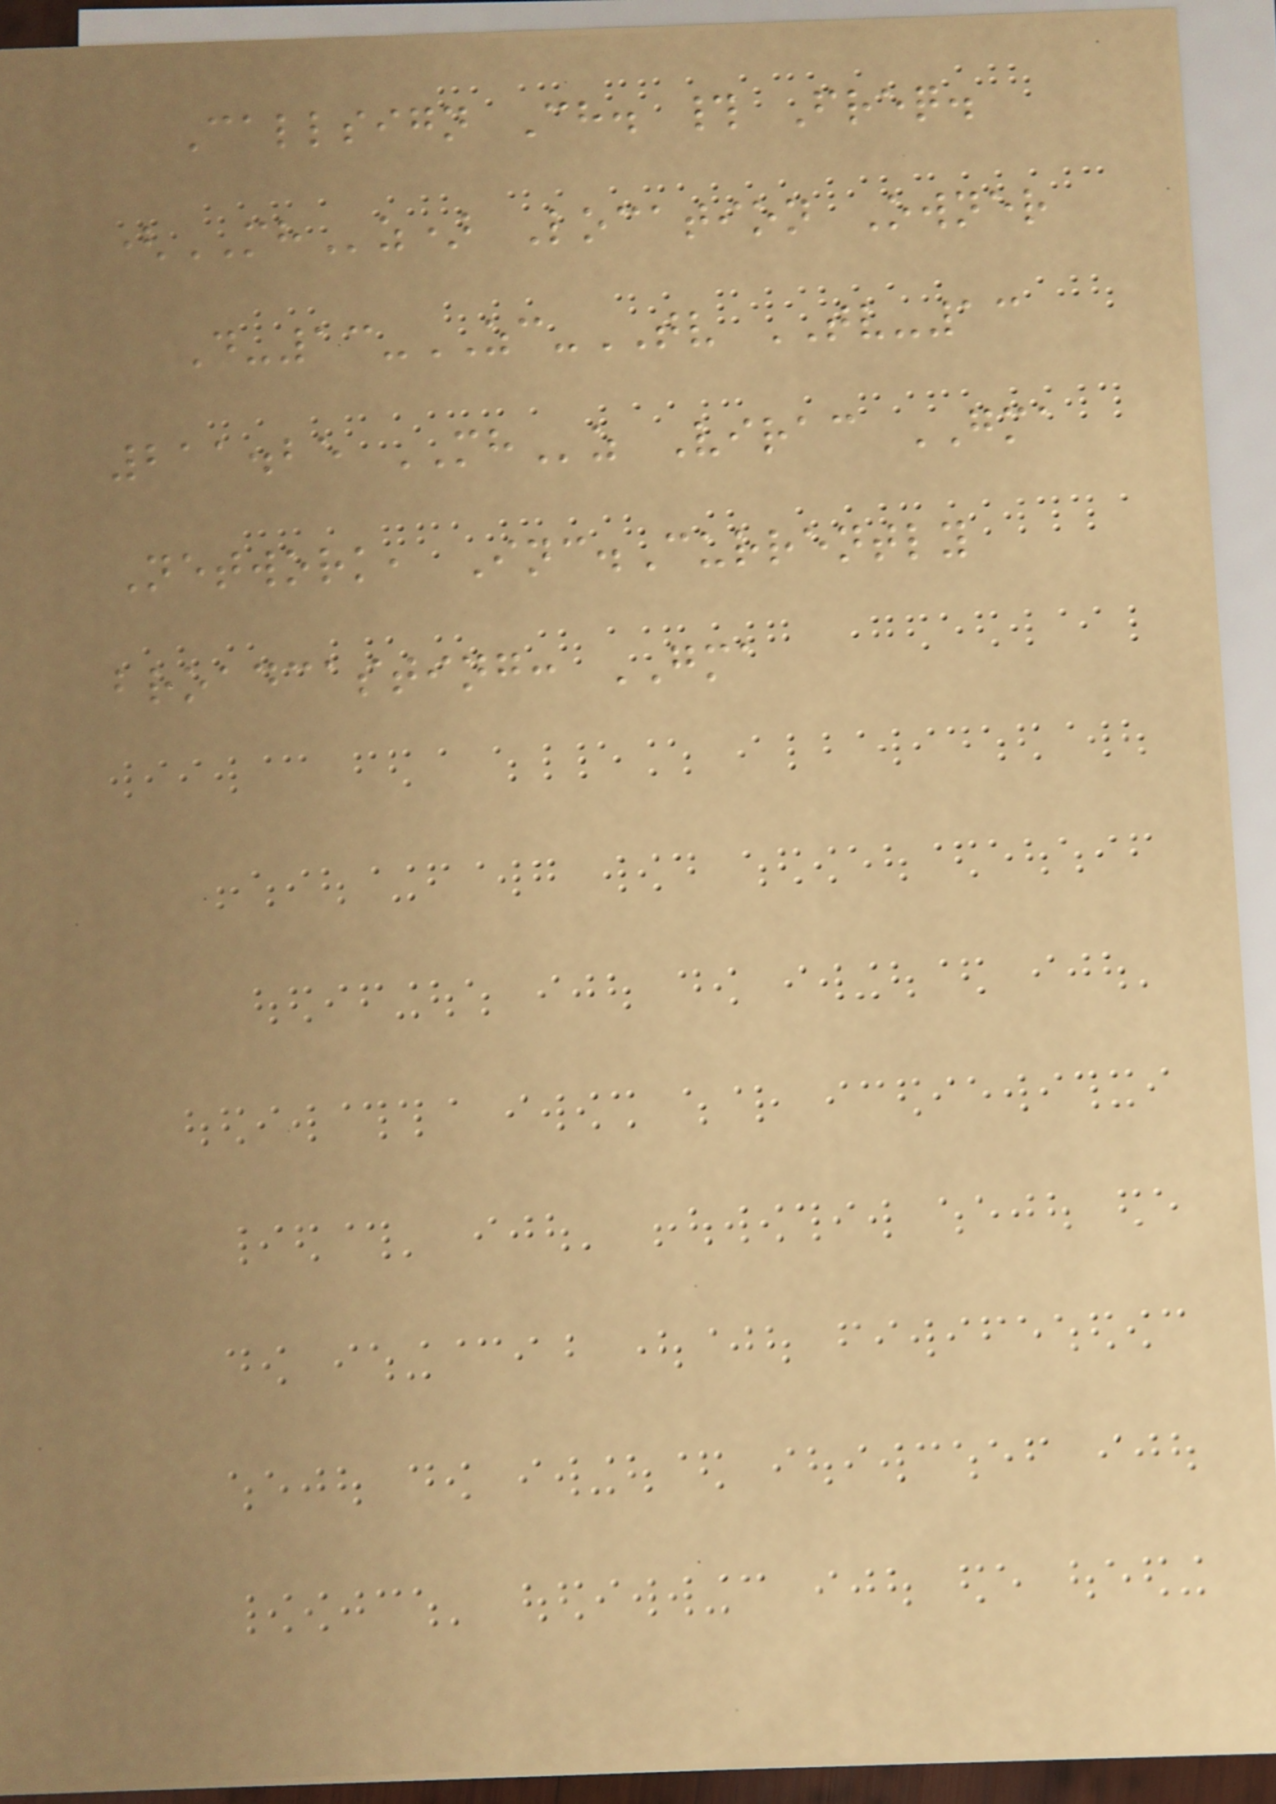Callsign Ch. # Freq.
(MHz) Location Owner
D-13-ZC-TV TV-13
211.25 MHz Virac GMA
Network, Inc.Currently
broadcasting: GMA
